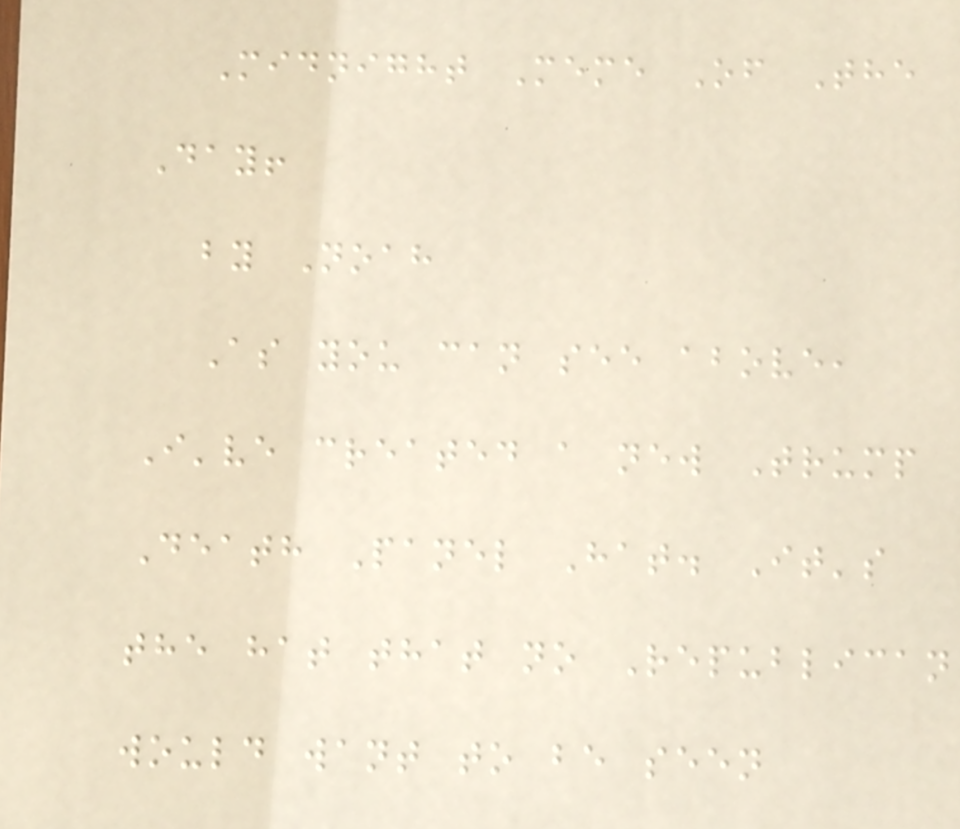Midnight Meme Of The
Day!
by Noah
As you can see above,
I've created a new Trump
Death Panel Hat. It's
the hat that no Republican
would want to be seen
